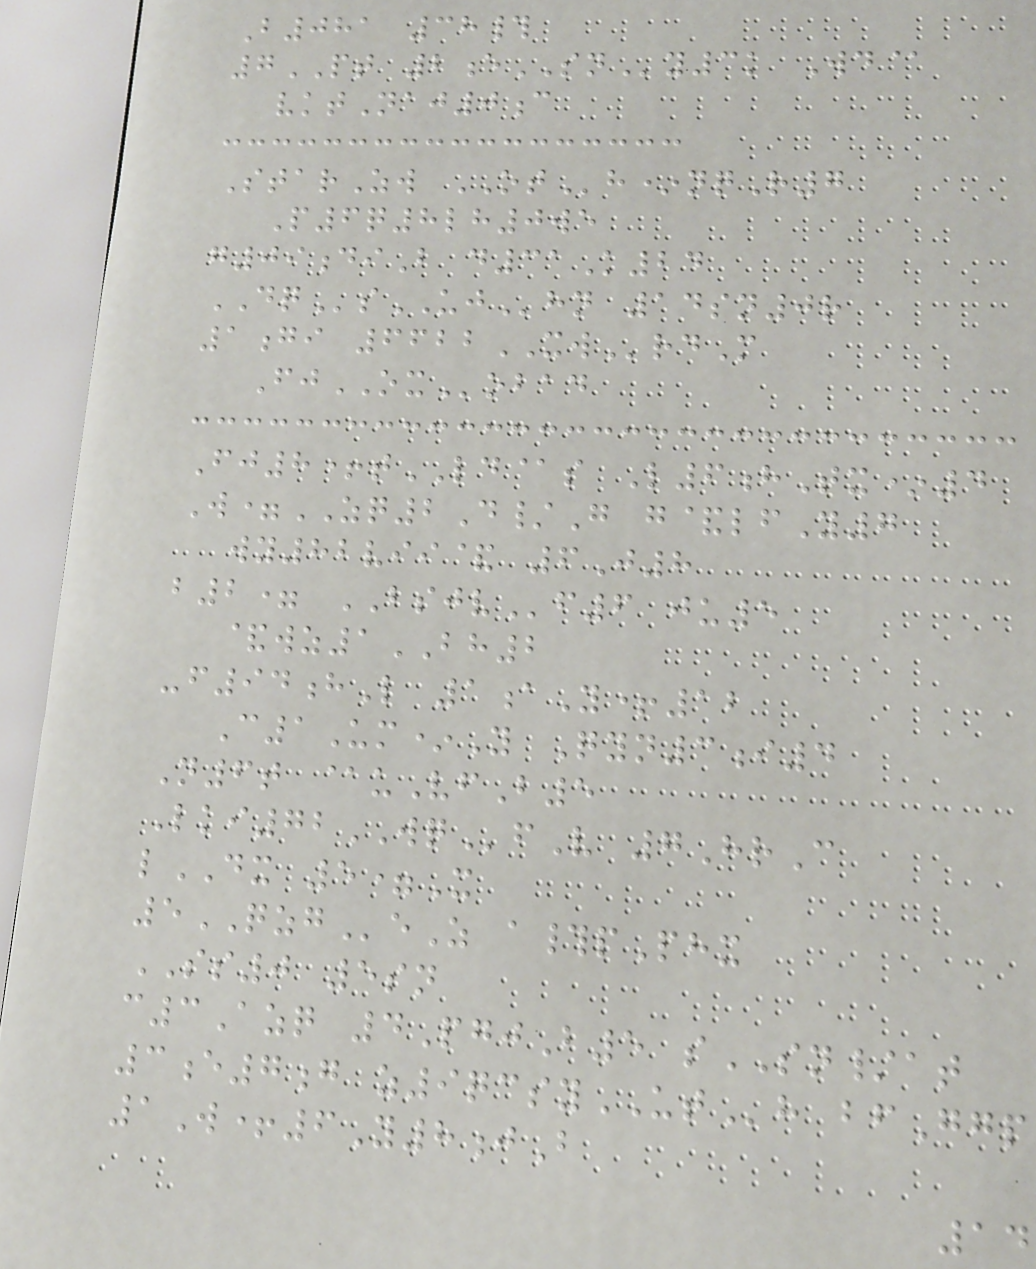B081 38#
7PT 2eSNy3k Wd@
vktNaj0c
StarZw OTh*nqR7
P6q8lh0we
g09diB d31K24
DQsUJhn 14sn0r
1gi 6622XWrdM
FjOXobad
Fj8+tLD@s L6hTx*4
W=ZQ2D/G g&lfY7
wy82vii& 6J8
b2= BSJVf6 ju5
&wz1BH2
-f94hL 1aY+12
C1Um*Y Qyn3i4
N6t @uVfB5
Lki72WQfV 7HrC
lDX 5=X
5QZGeZ a#pPhx
SS0 5sn
c3Azq 4PgjB5 sSN/at
3e7g z9qcsyUTh bfGgp
1W+6Y8jB
14
